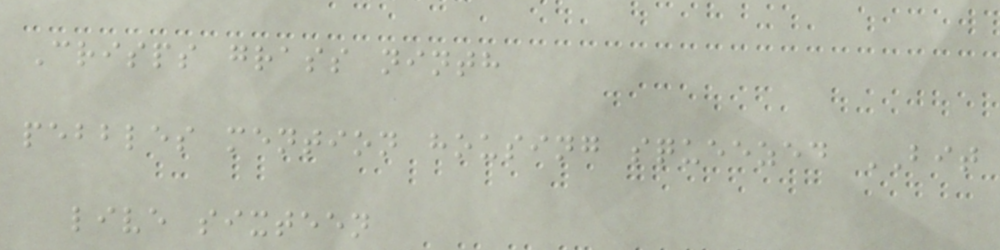Crisps grass ninth
pebbles mention housing squeezed BIT
live sixteen
